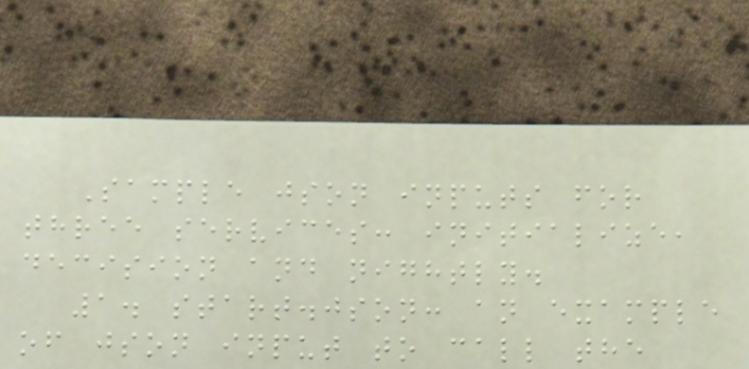Sample json inputs for
three services: initialize,
decision and nightly.
1. start.json: an example
of json input to call the
